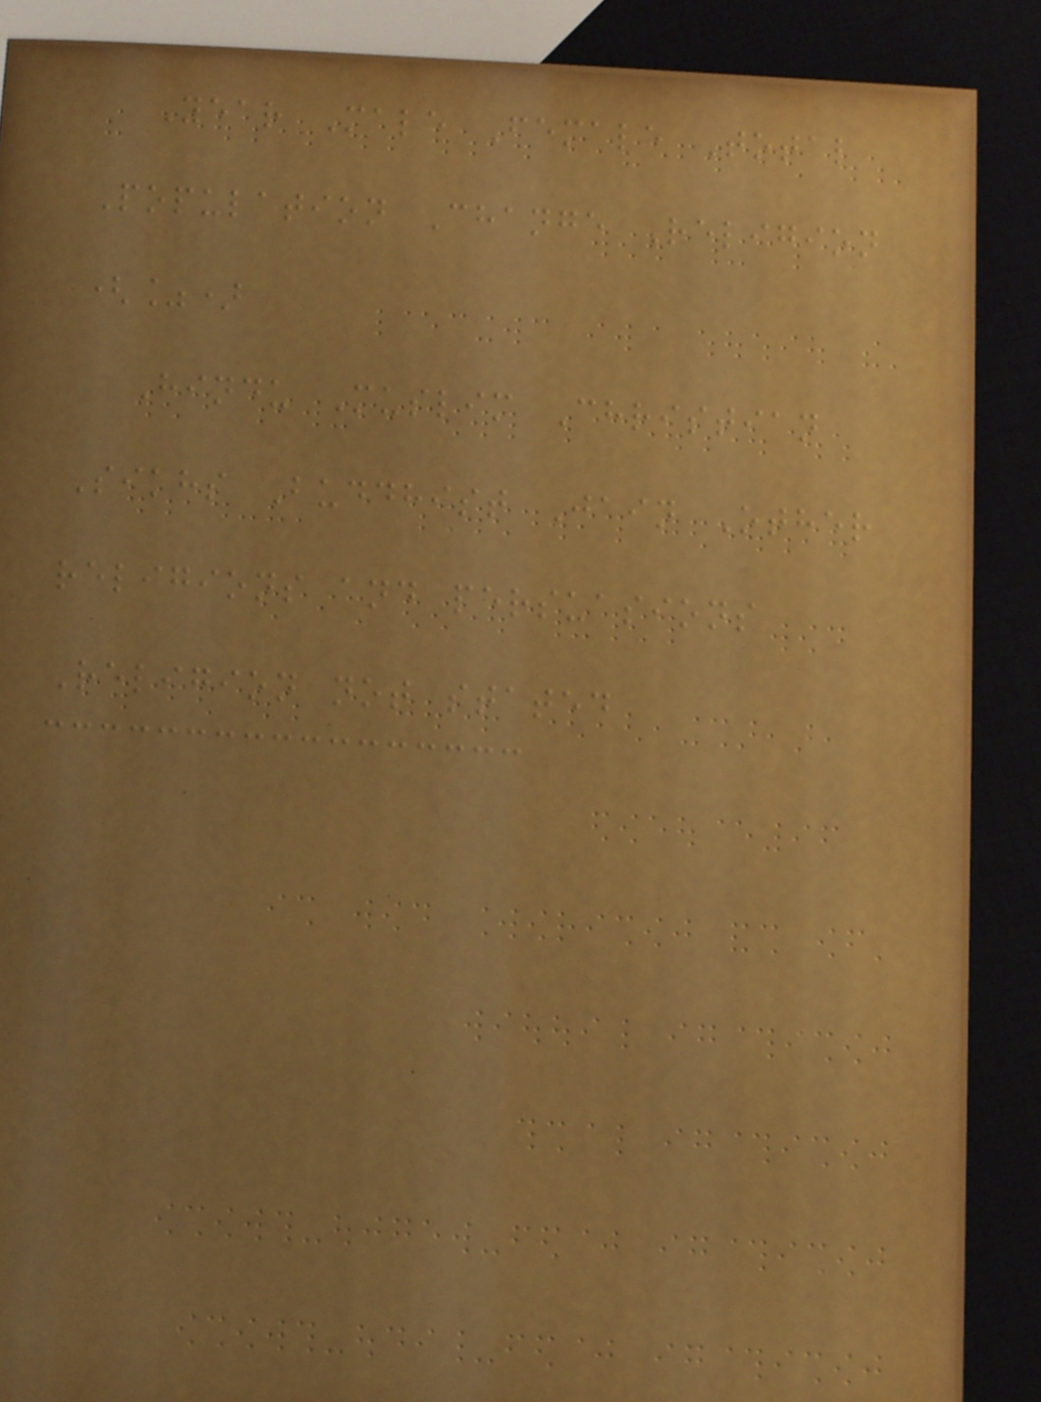Year Male Female Total
Population Change Religion
(%)
Hindu Muslim Christian
Sikhs Buddhist Jain Other
religions and persuasions
Religion not stated
